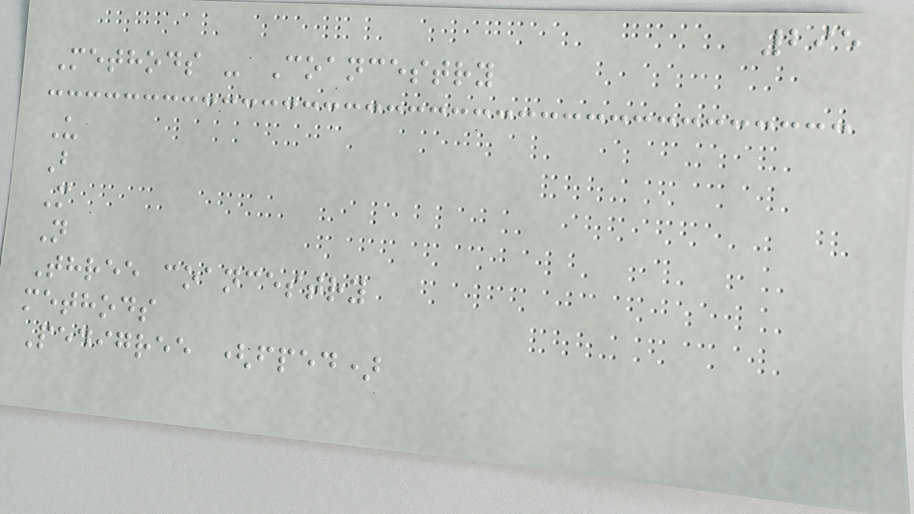295
Methods - Coancestry
U
B
M
N
Three coancestry
methods
Pedigree (fped)
